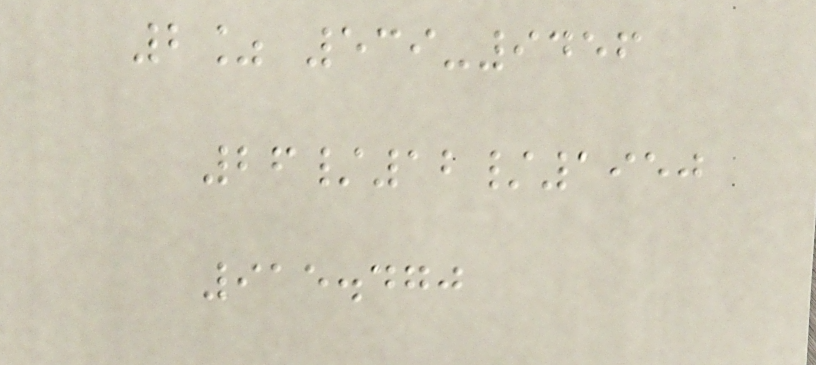2% 539-9456
26/12/1950
915.470
